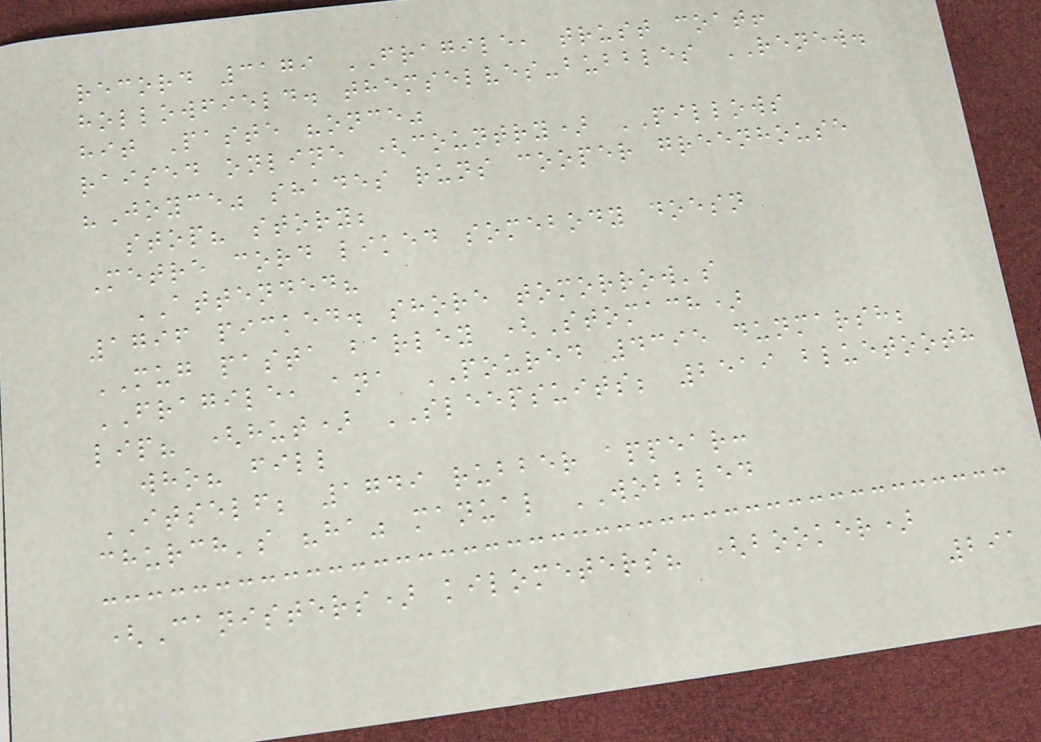record 3179 FRAGILE, trust coat!
hollowfield. themselves-bubbles RENEW.
hit Paste "once"
raised online (country) PILLOWS
"Joyce" shades runs cooper greenhouse
stop? story;
Metre cord liked somebody doesn
ATTENDED?
1796 picked. shore tomorrow's
MUG pasta barley (Stomach)
FRAGILE, ana POURED 4395 dunmarsh;
lip? (hut) SLEEPSUITS; 2519 bluetooth
who? fill
ITSELF; 1749 rubber appear:
church's "ha" manual WOBBLED
(Canisters) kilometers? (booker)
291
